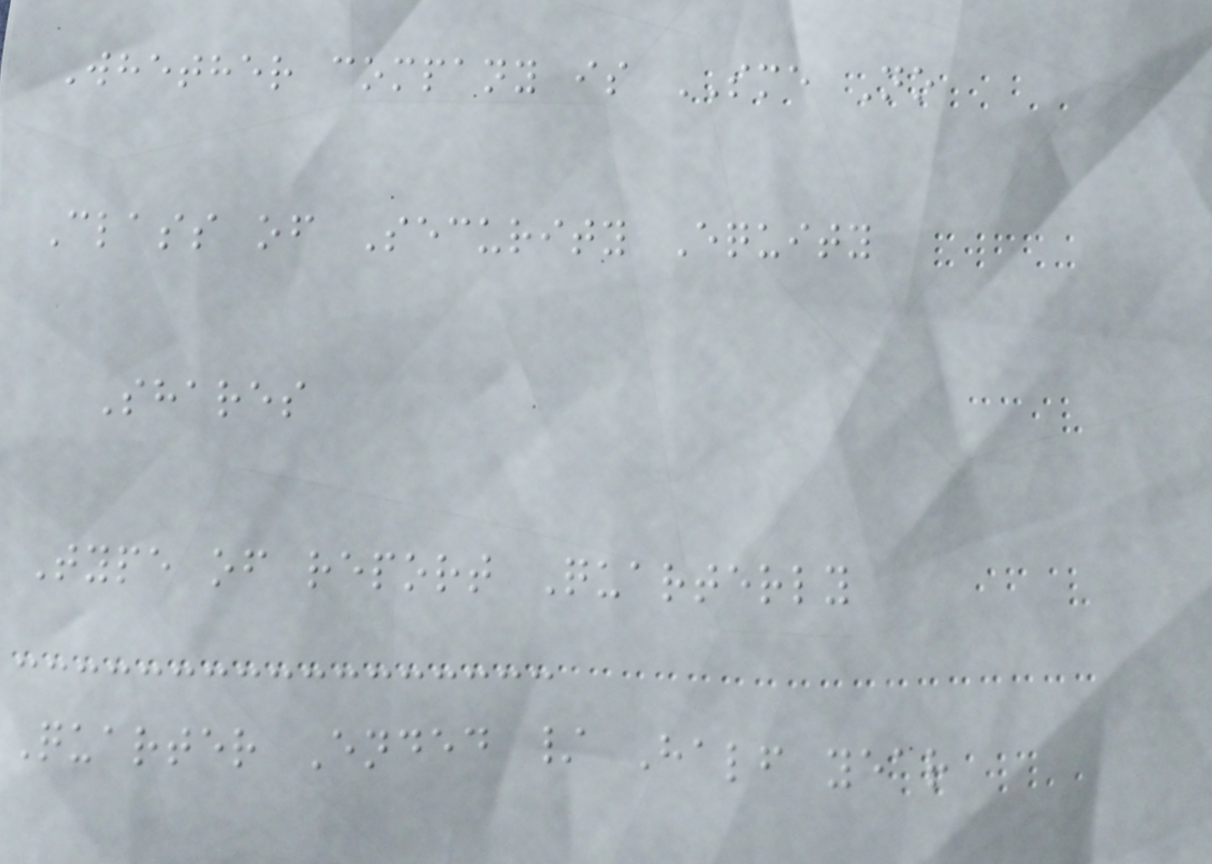Whether company is SME No
Class of Security Equity
Shares
Type of report Quarterly
Quarter Ended / Half year
